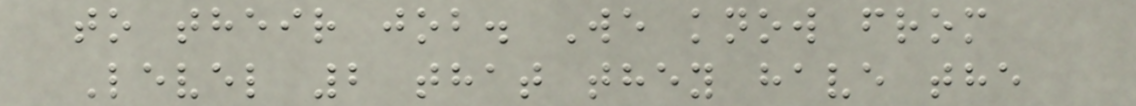to their job. We know from
Level 2 that they have the
